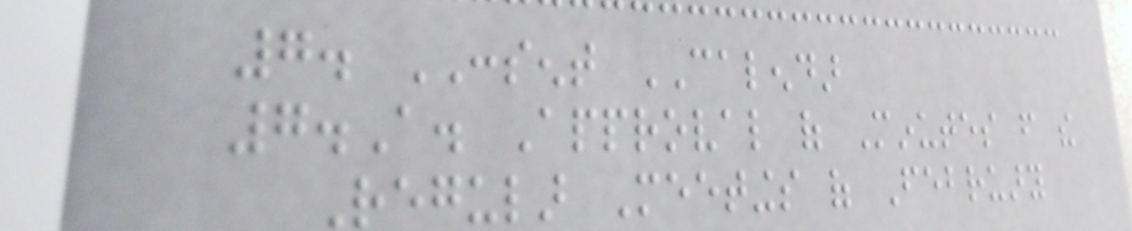7. CONSENT CALENDAR
7.A. Approval of Minutes from the
Regular Meetings of February
